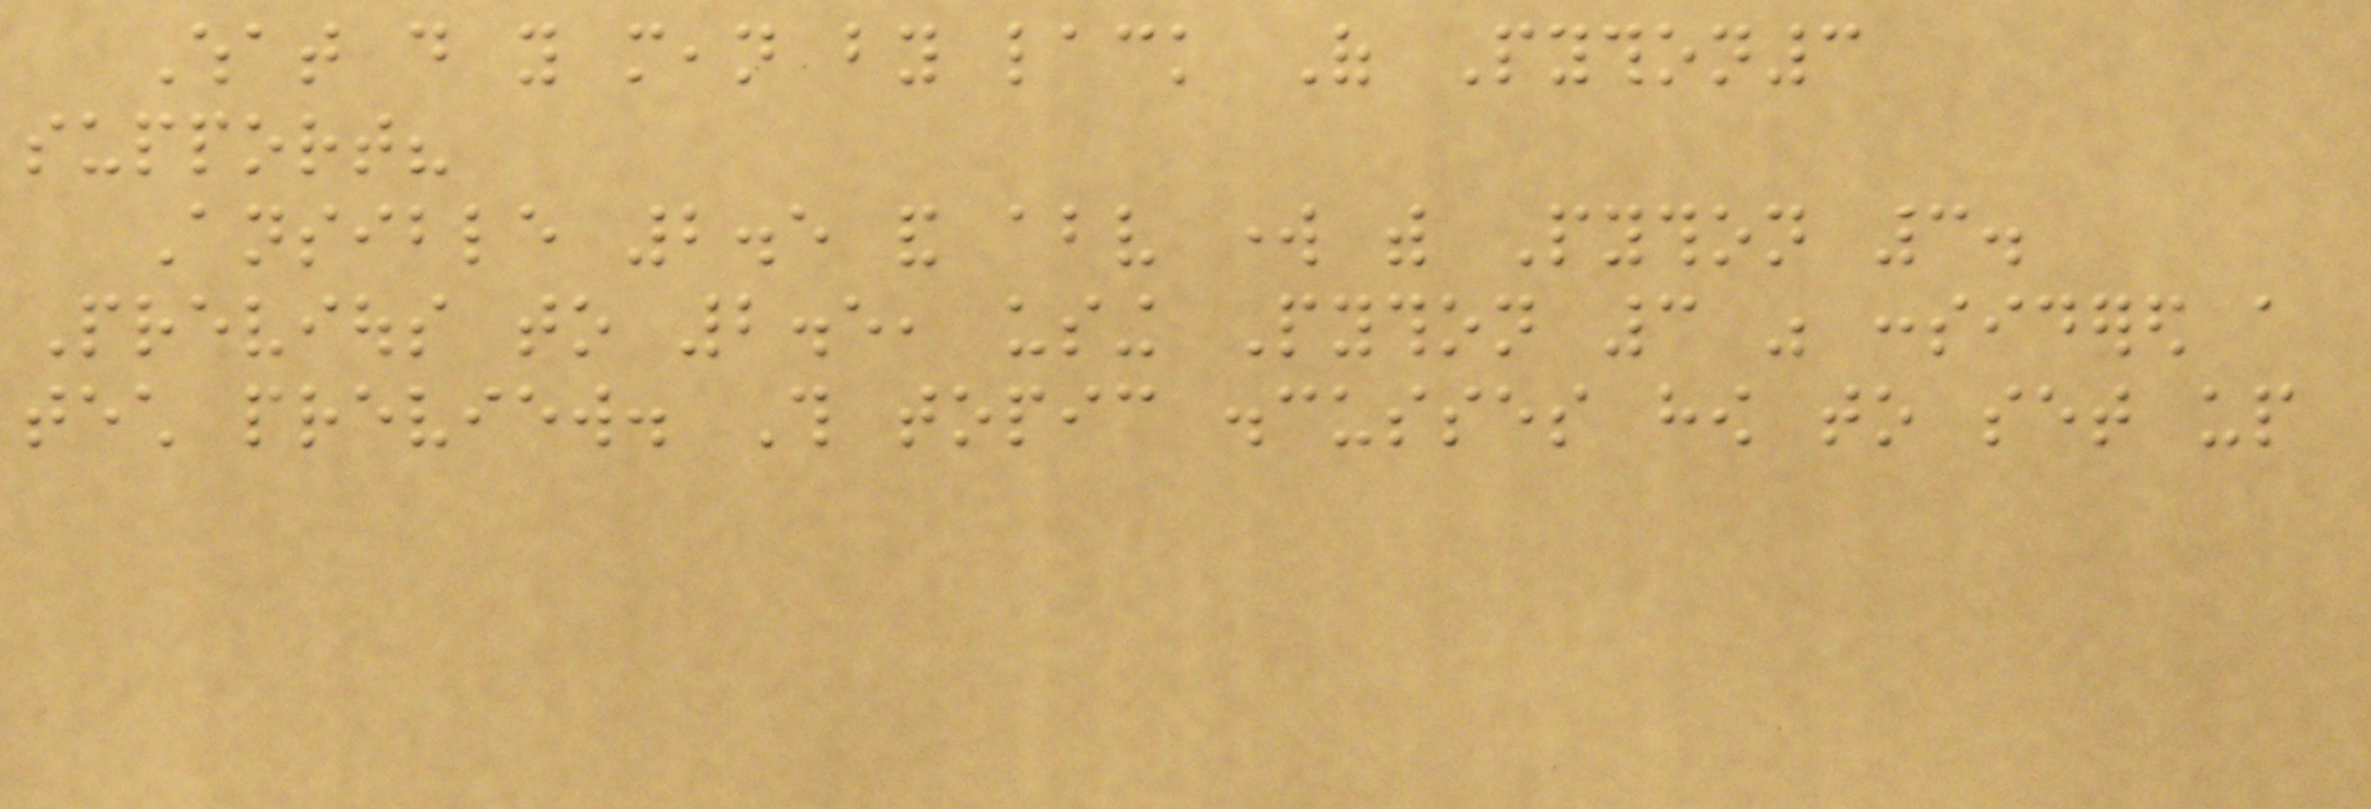What do you mean by lack Of Python3
support?
Ansible 2.5 and above work with Python 3.
Previous to 2.5, using Python 3 was considered a
tech preview. This topic discusses how to set up
